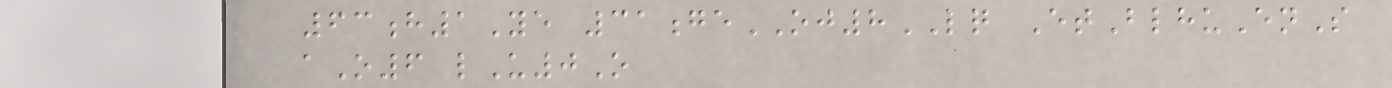63h1Ye 31geOJ8LQ EtBlhuEnS
aO6 lU0O
